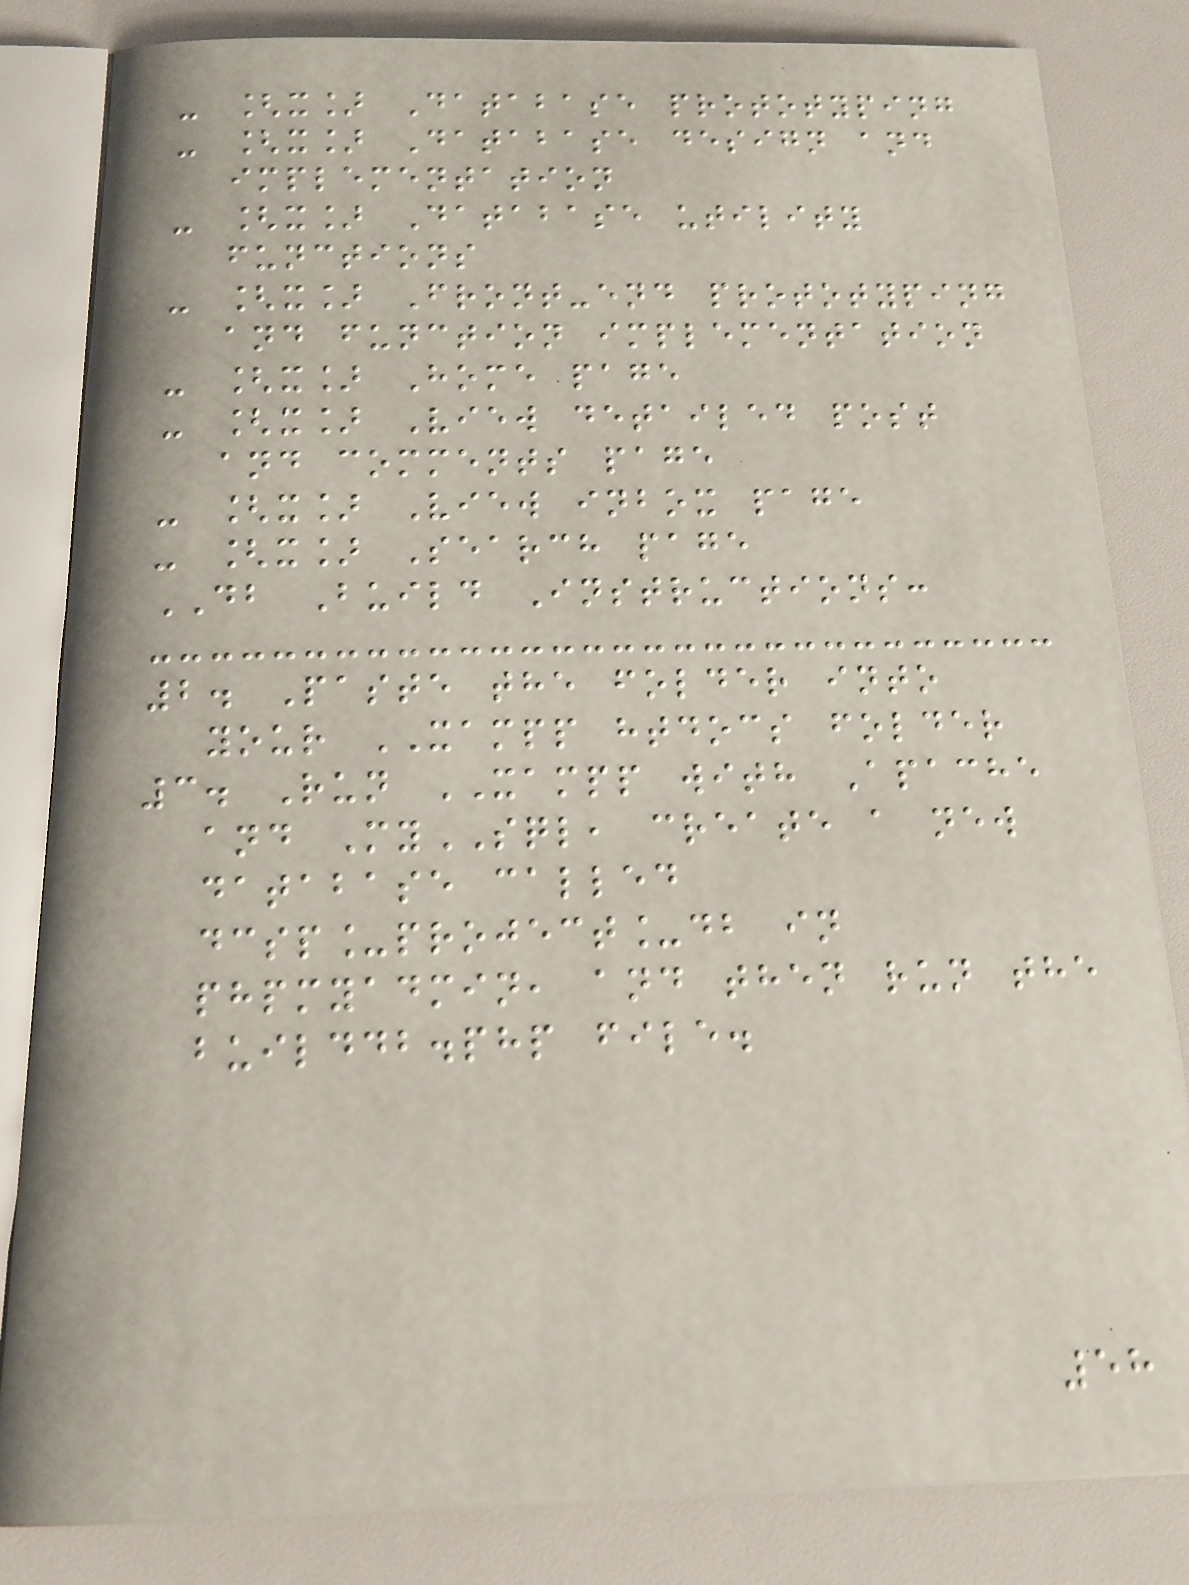- [x] Database prototyping
- [x] Database design and
implementation
- [x] Database utility
functions
- [x] Front-end prototyping
and function implementation
- [x] Home page
- [x] View detailed post
and comments page
- [x] View inbox page
- [x] Search page
DB Build Instructions:
2. Paste the folder into
your XAMPP htdocs folder
3. Run XAMPP with Apache
and MySQL, create a new
database called
dcsp_project_db in
phpmyadmin, and then run the
builddb.php file.
58
